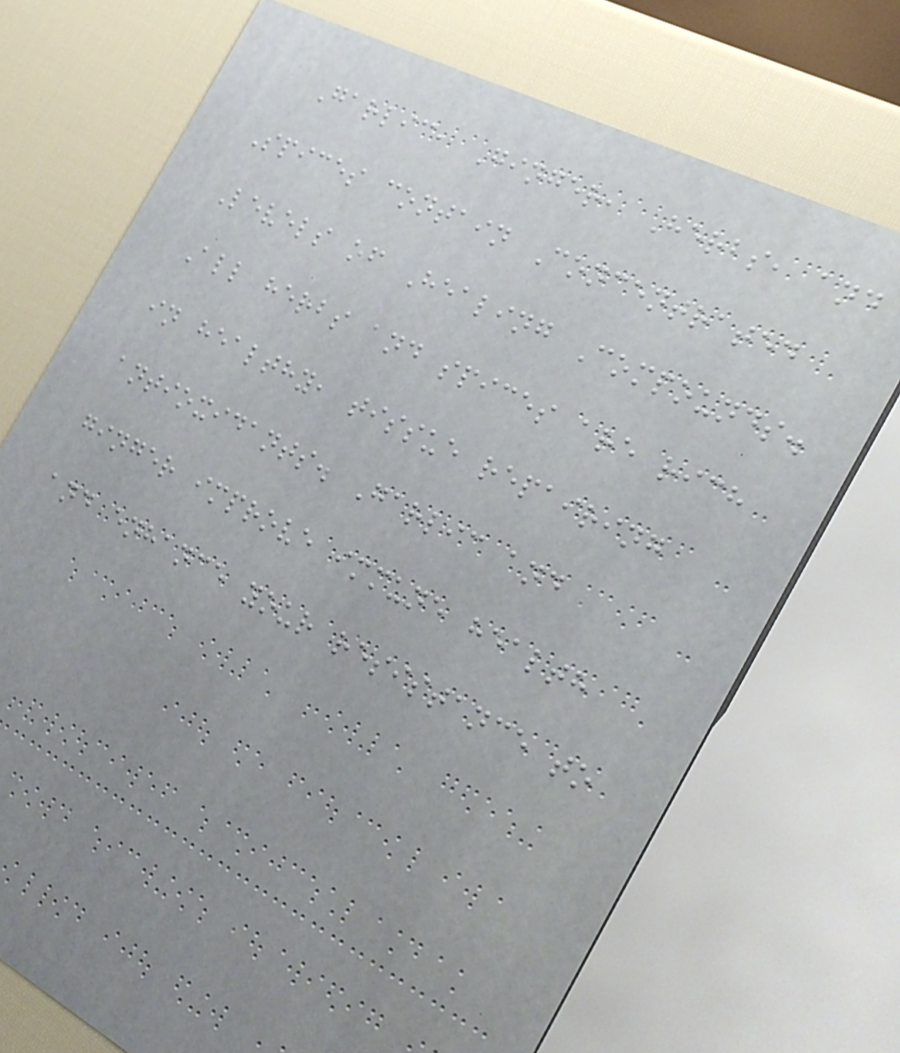Garlic, Ginger, Herbs, and
Spices contain Concentrated
Levels of Healing Compounds.
All herbs and spices are rich
in healthy, tissue repairing
antioxidants. Garlic and
ginger improve immune health
and enhance your resistance to
